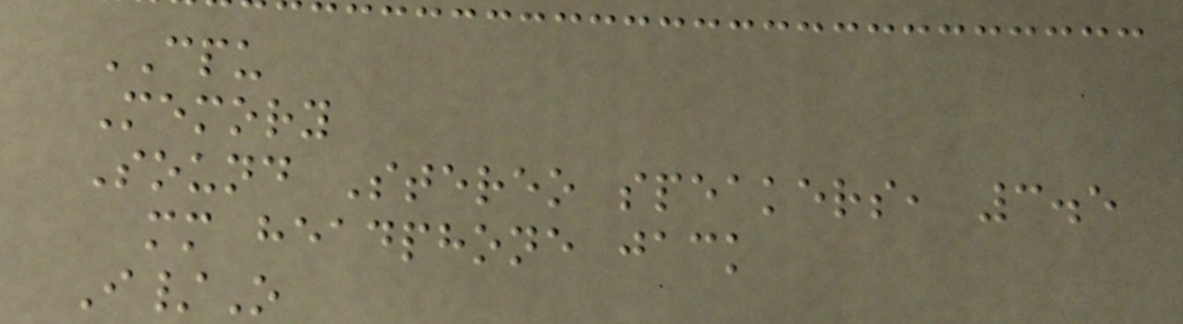CPU
Memory
Sound Stereo speakers, 3.5
mm headphone jack
I/O
